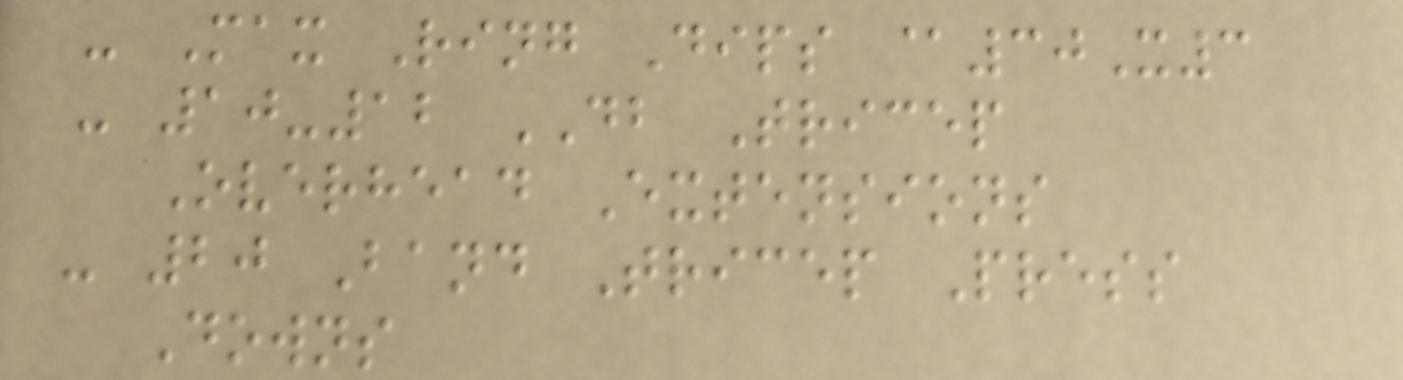- Max Ring Dips @30X3
- 10-12 DB Tricep
Overhead Extensions
- 20 Band Tricep Press
Downs
